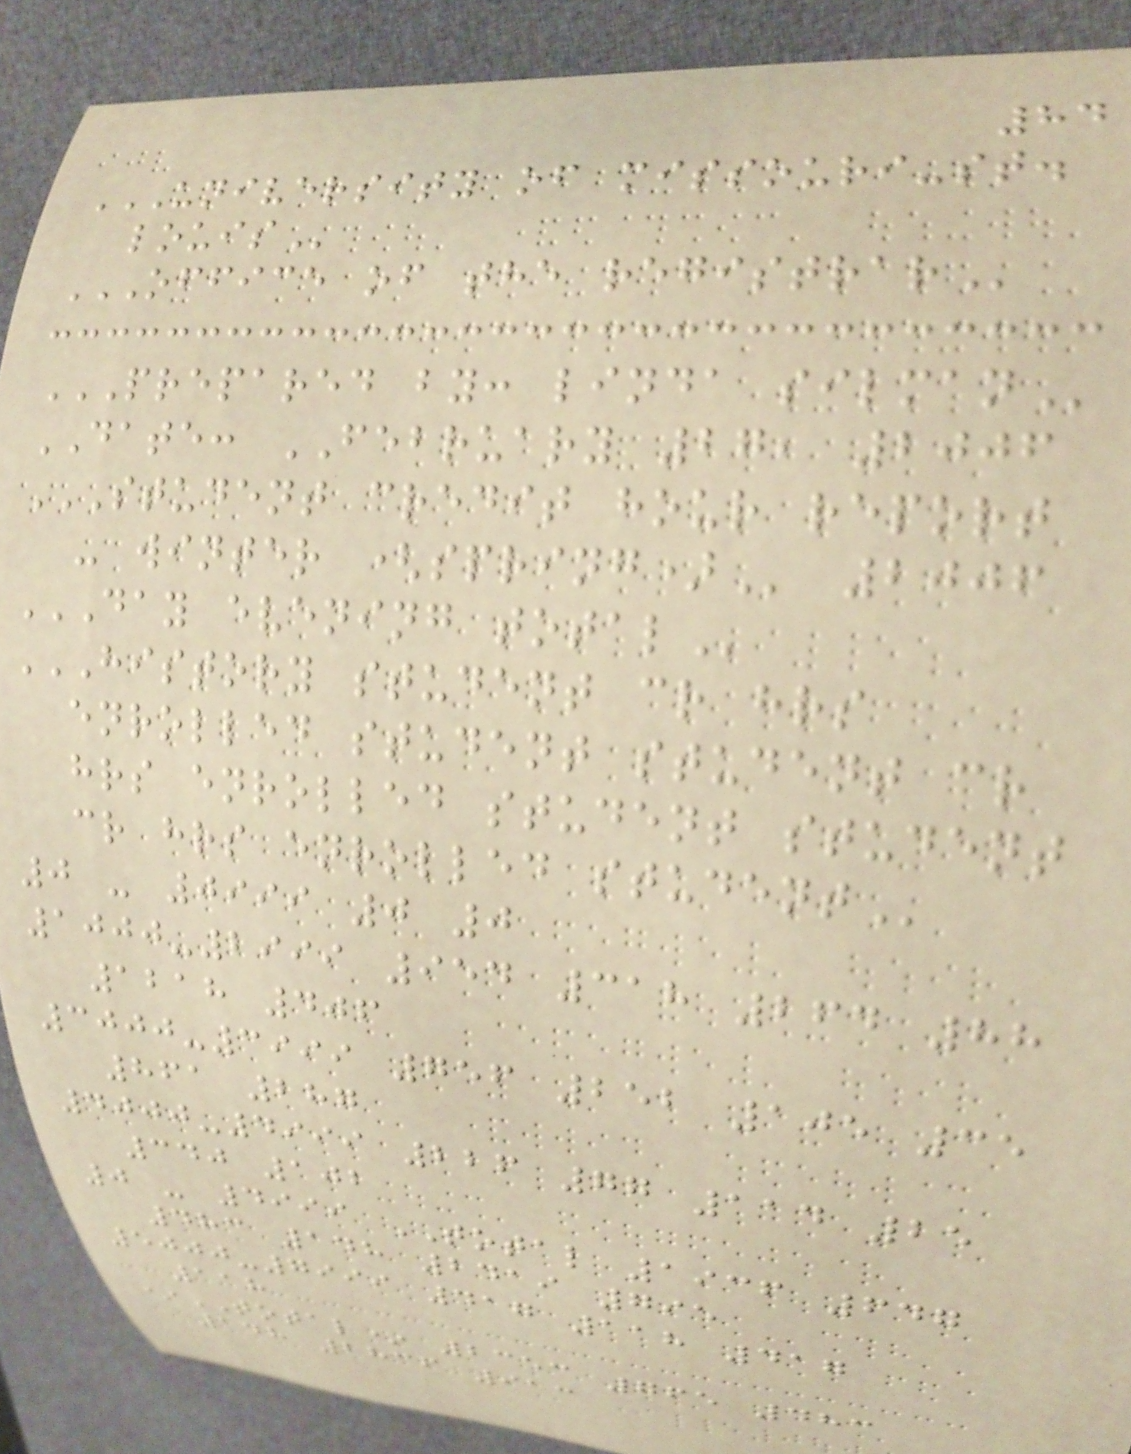84
UNIVERSITY OF MISSOURI-ST.
LOUIS
OFFICE OF THE REGISTRAR
PREPARED BY: LINDA SILMAN
DATE: FEBRUARY 27, 2006
STUDENT CREDIT HOUR REPORT
- WINTER (SPRING) 2006
DAY EVENING TOTAL
HISTORY STUDENT CR HRS
ENROLLED STUDENT STUDENT CR
HRS ENROLLED STUDENT STUDENT
CR HRS ENROLLED STUDENT
0 - 0999 0 0
1000-2999 954 318 264 88
1218 406
3000-3999 756 252 105 35
861 287
4000-4999 226 77 114 25
340 102
0 - 4999 TOTAL 1936 647
483 148 2419 795
5000-7999 417 118 417
118
*TOTAL* 2353 765 483
148 2836 913
